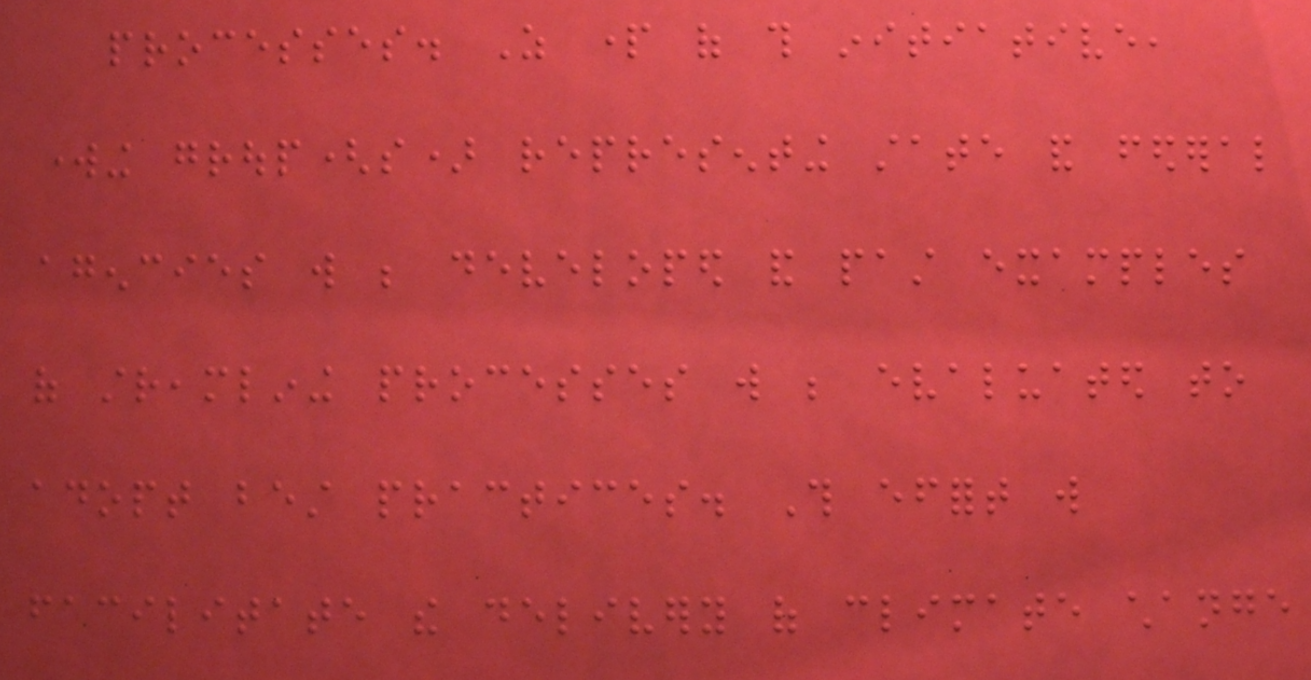processes. As part of this initiative,
working group(s) representing state and federal
agencies will be developed and past examples
of streamlining processes will be evaluated to
adopt best practices. This effort will
facilitate the delivery of climate change
